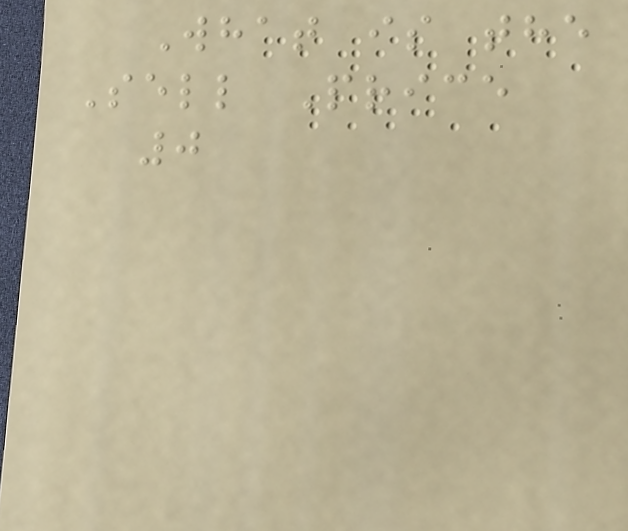What is the
Sell Price
0
